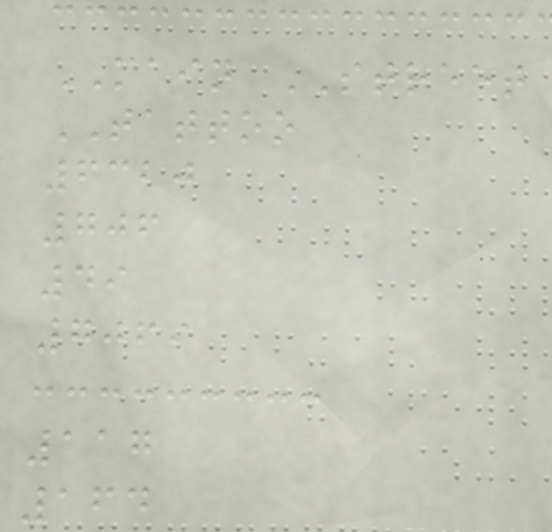MAIN STREET
TATTOO
6320
706
49
7069
117
164
